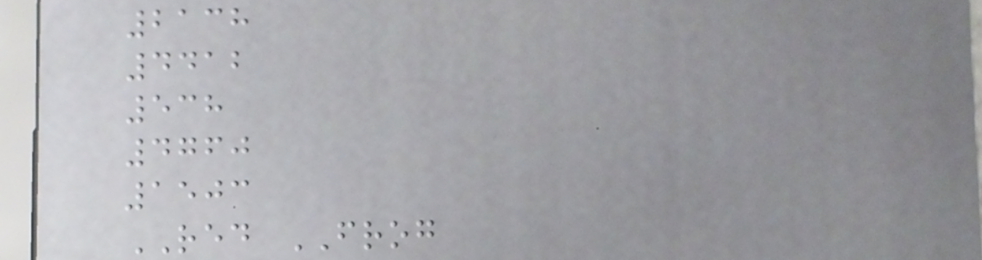2138
4412
538
4760
1503
RED FROG
